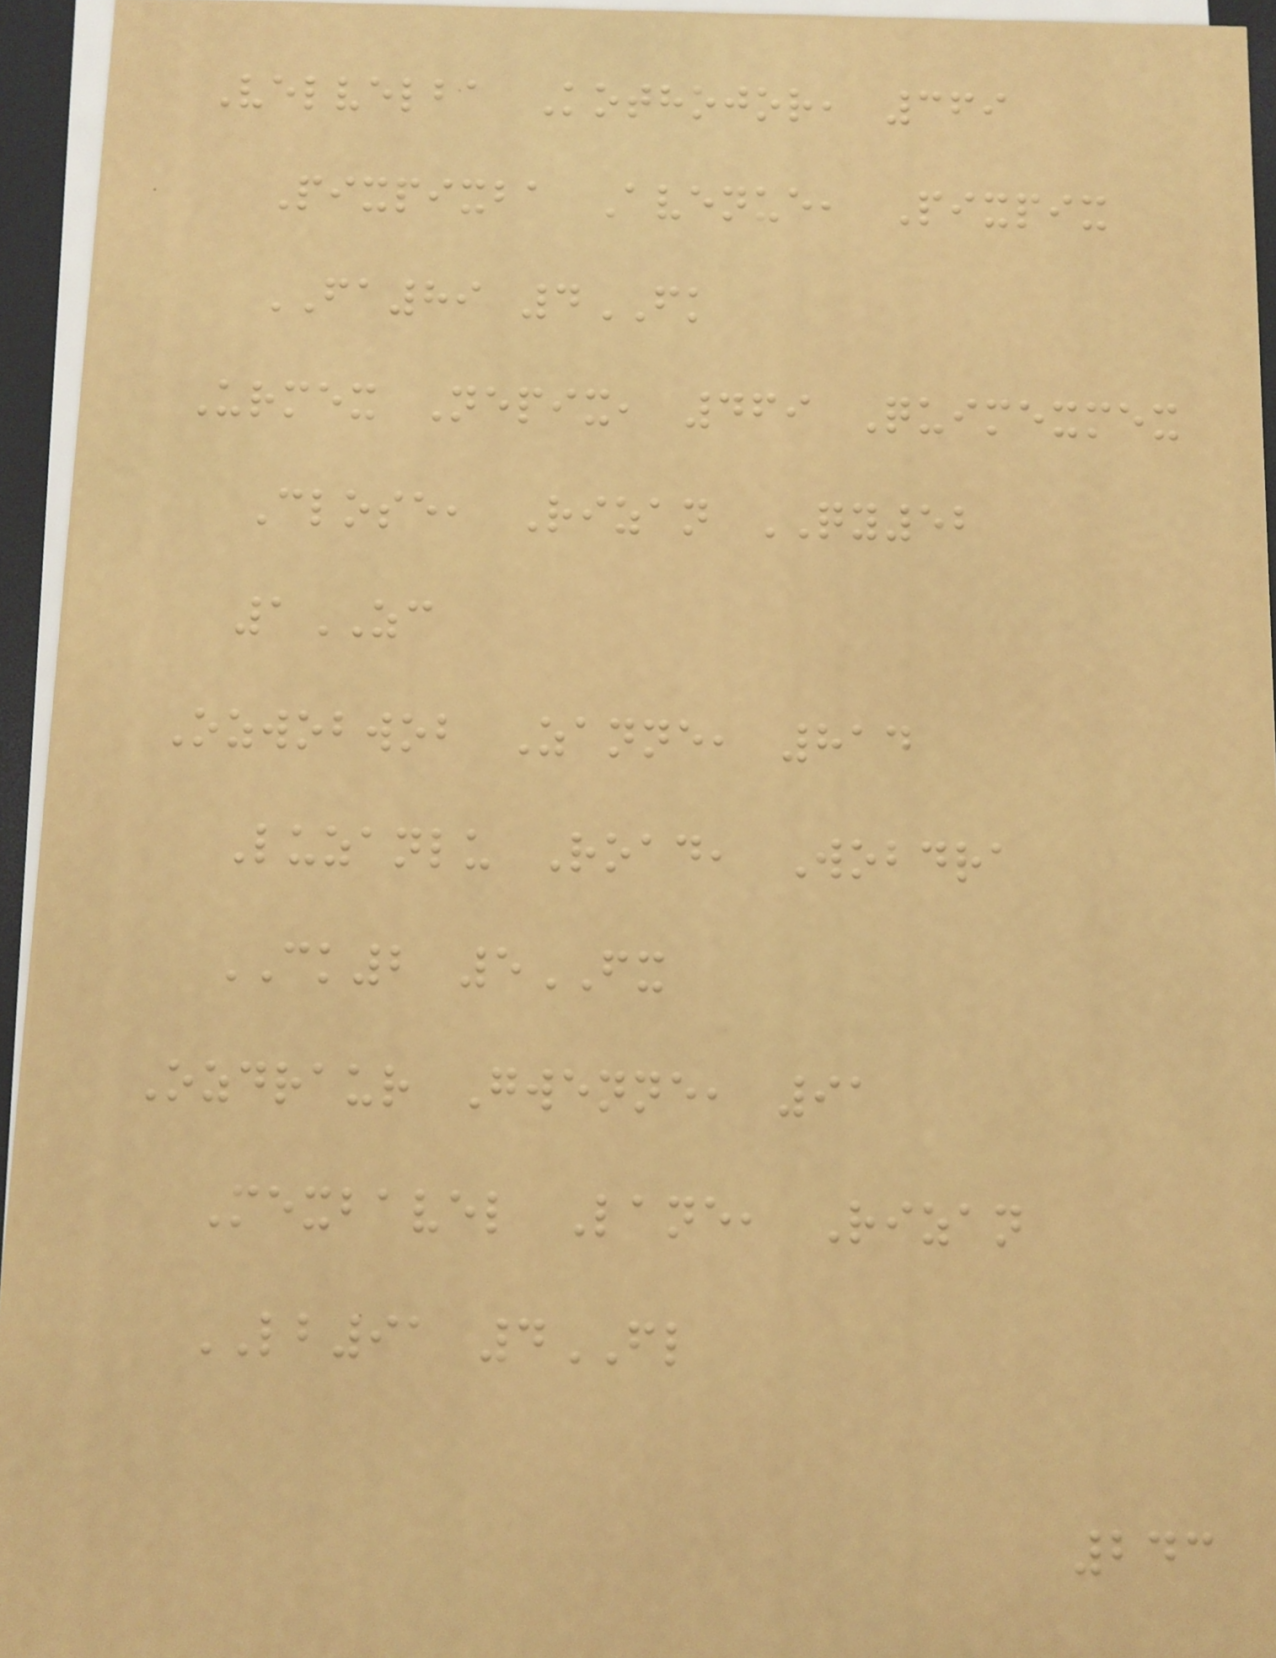Velvelba Kothojor, 369
Pixpixba Avenue, Pixpix
FA89 4FK
Urmex Nepix, 469 Quimexmex
Close, Rizan QY52
1ZC
Ozwobwob Zanne, 814
Luzanlu Road, Wobdra
CK2 5FX
Ozdraur Gwenne, 91
Mexbavel Lane, Rizan
LB91 4FL
243
